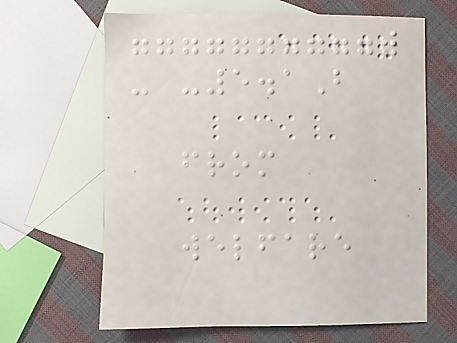- -5.1B
from
welfare
